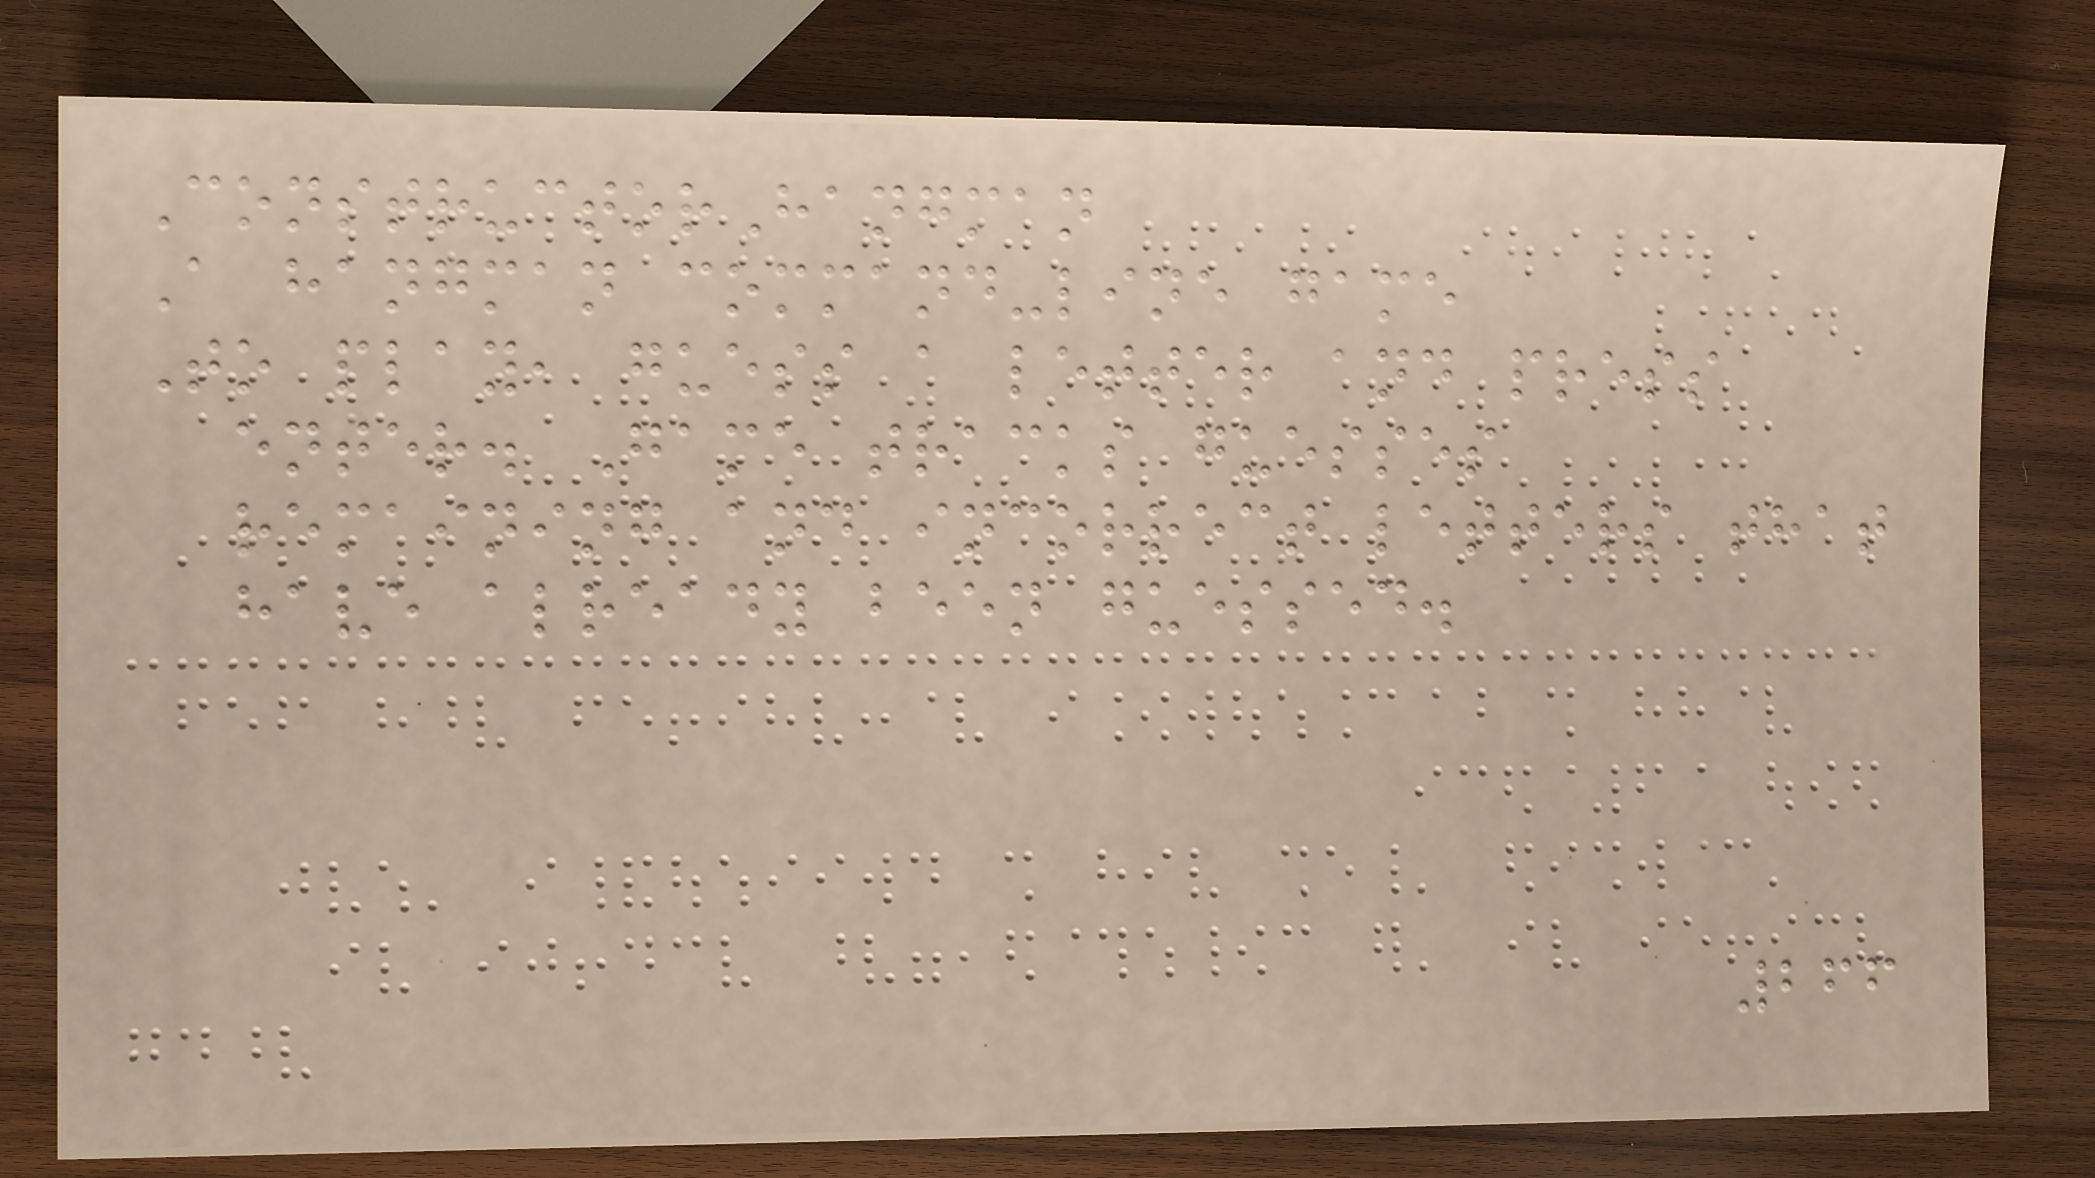ConstructorHangman
A hangman command-line game
To play, guess a letter and press
enter. Game tracks guesses
remaining and incorrect letters that
have already been guessed.
266
